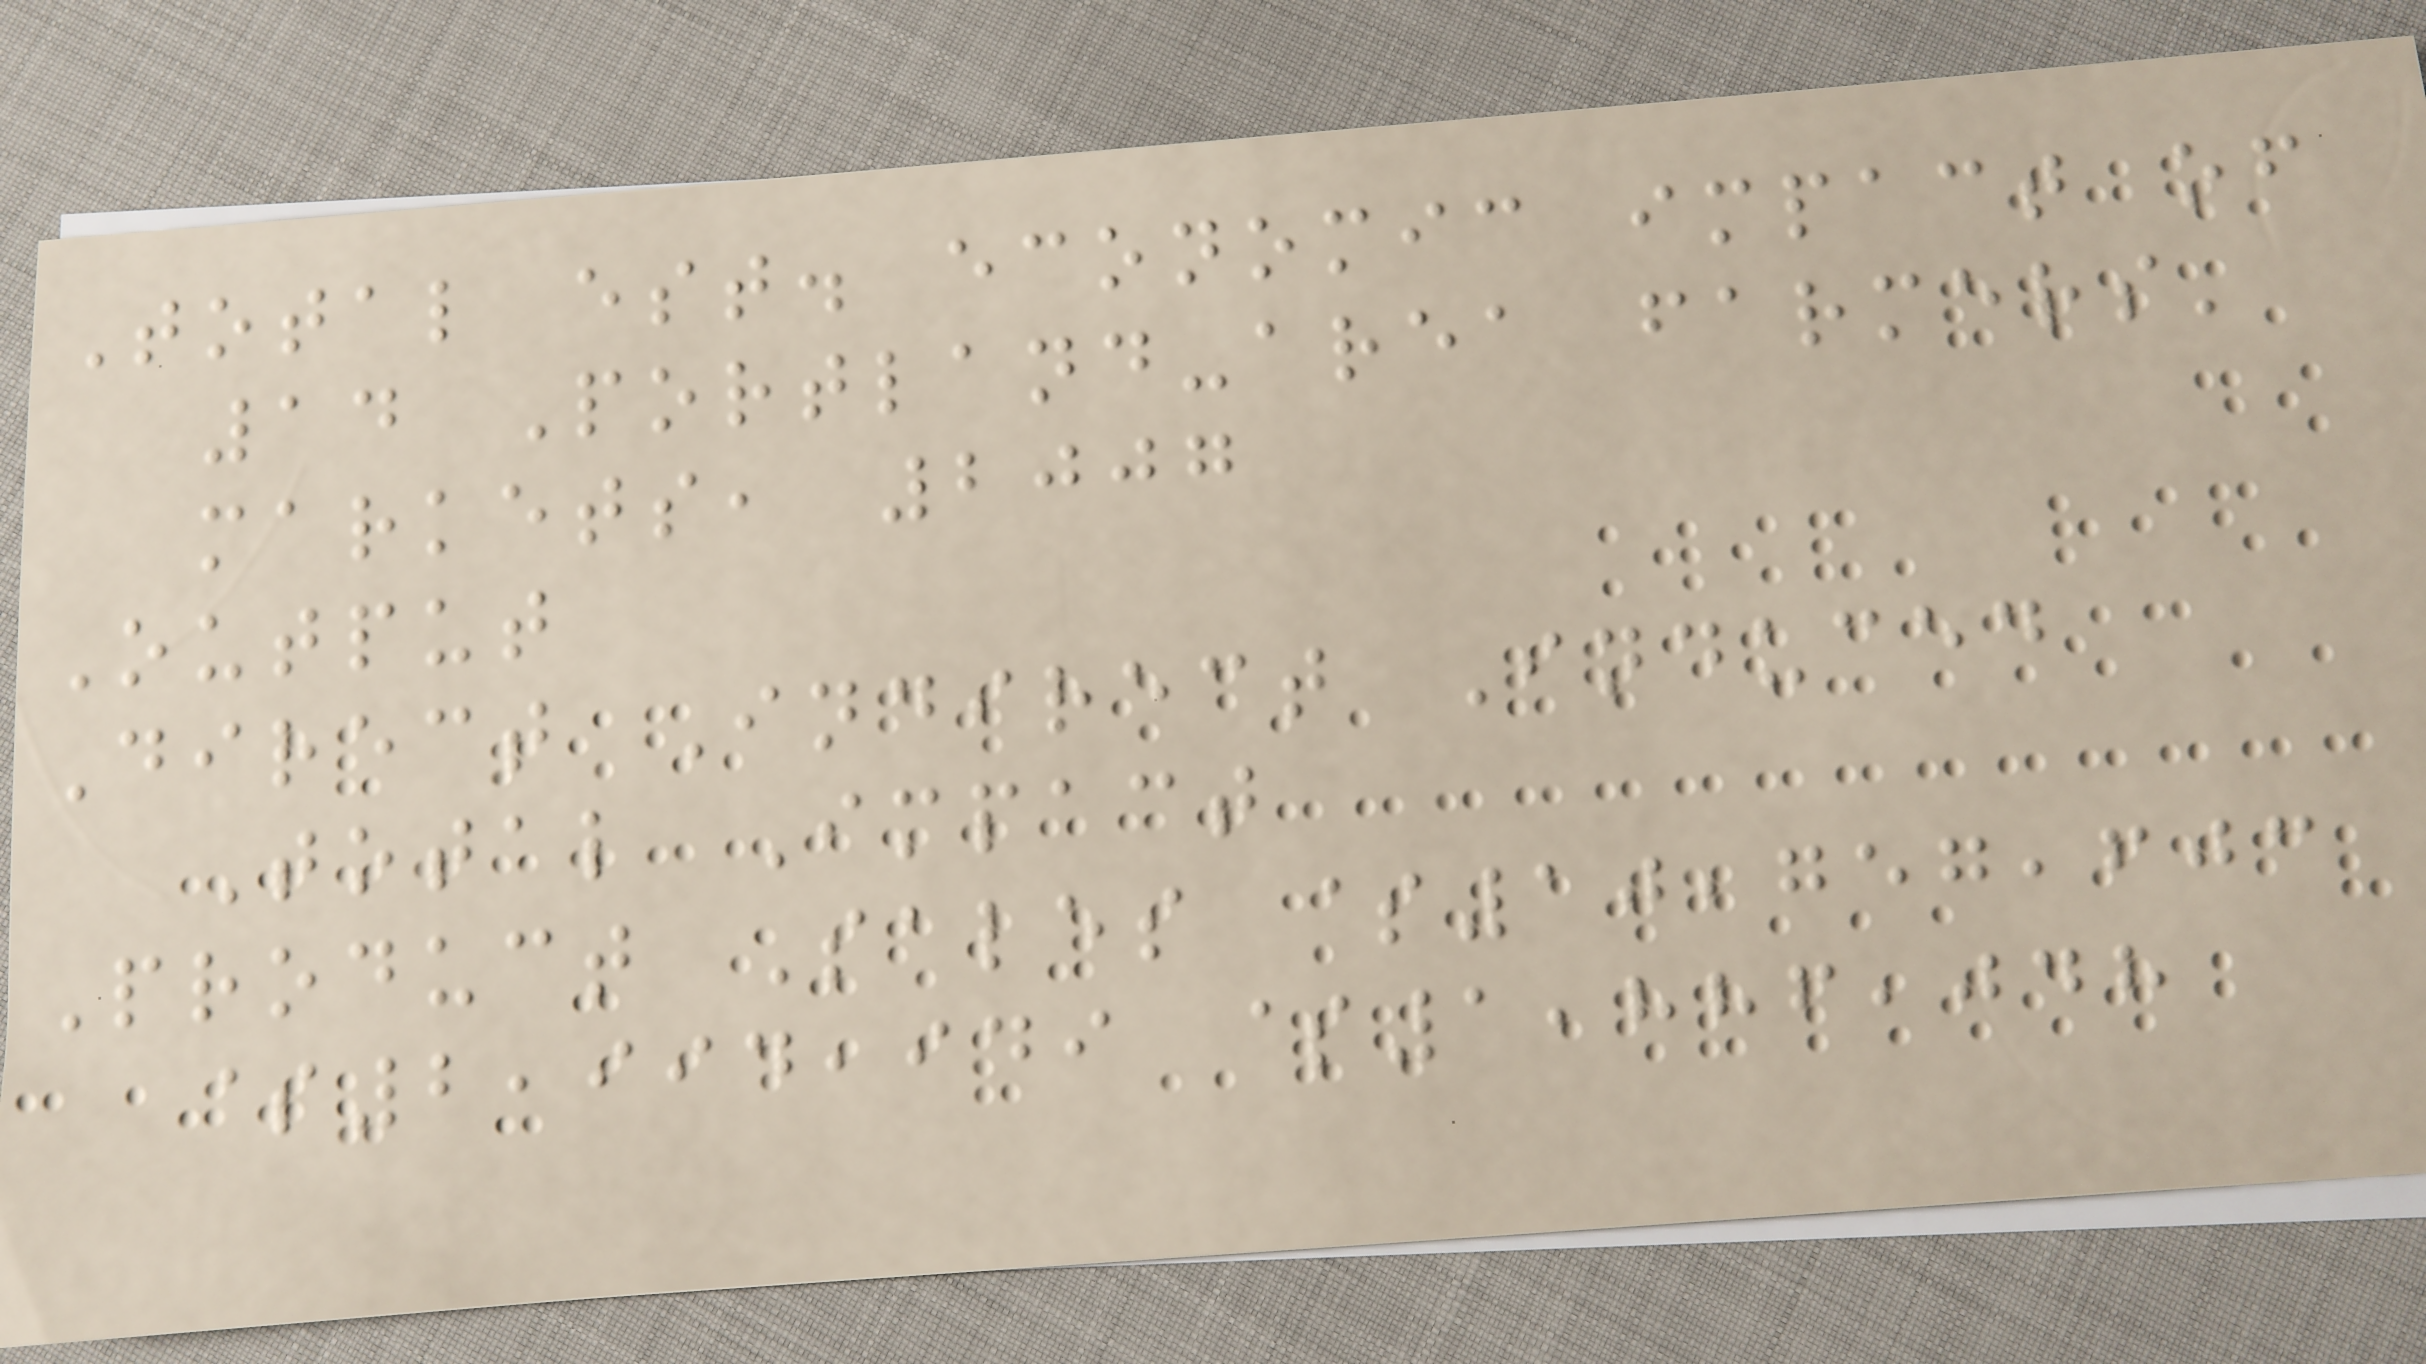Total est. economic impact of
14 Portland-area farmers'
markets, 2007
Output
Direct Indirect Induced
Total Impact
Product Sales $10,757,603
$2,994,949 $1,886,048
